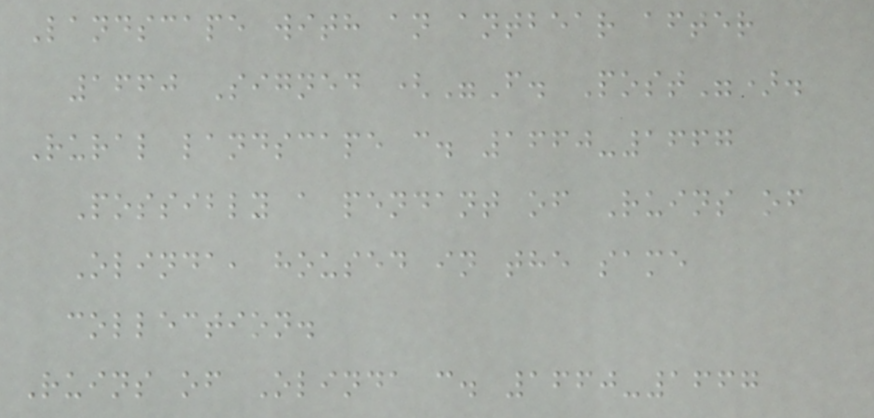Landscape with an antbear after
1660 Signed ("F. Post").
Rural landscape c. 1660-1667
Possibly a pendant of Ruins of
Olinda, housed in the same
collection.
Ruins of Olinda c. 1660-1667
